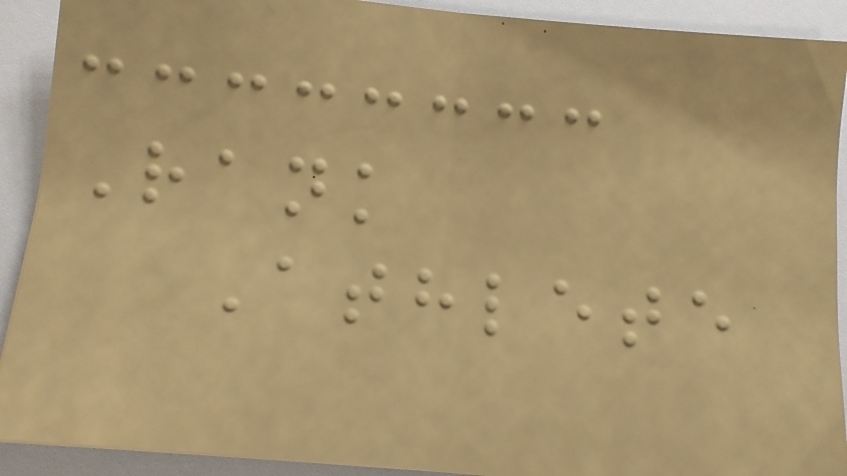Rank
Athlete
